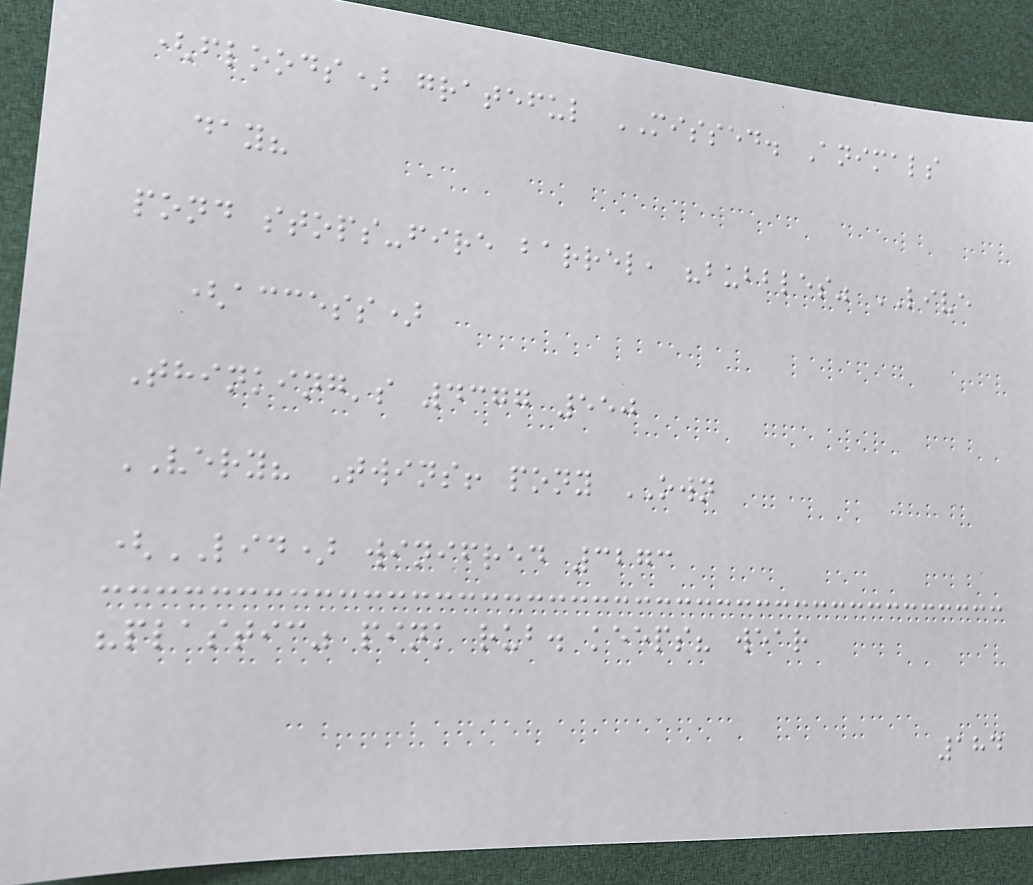(floods) grateful MISSED. Animals
day?
pond stops-fire barrel, "bubbles" LIVE
(access)
Thinking's 4377 550
VERY? Twins! pony OWN
(LID) winifred 3273
"plastic" pink rub. keeps? wear
184
